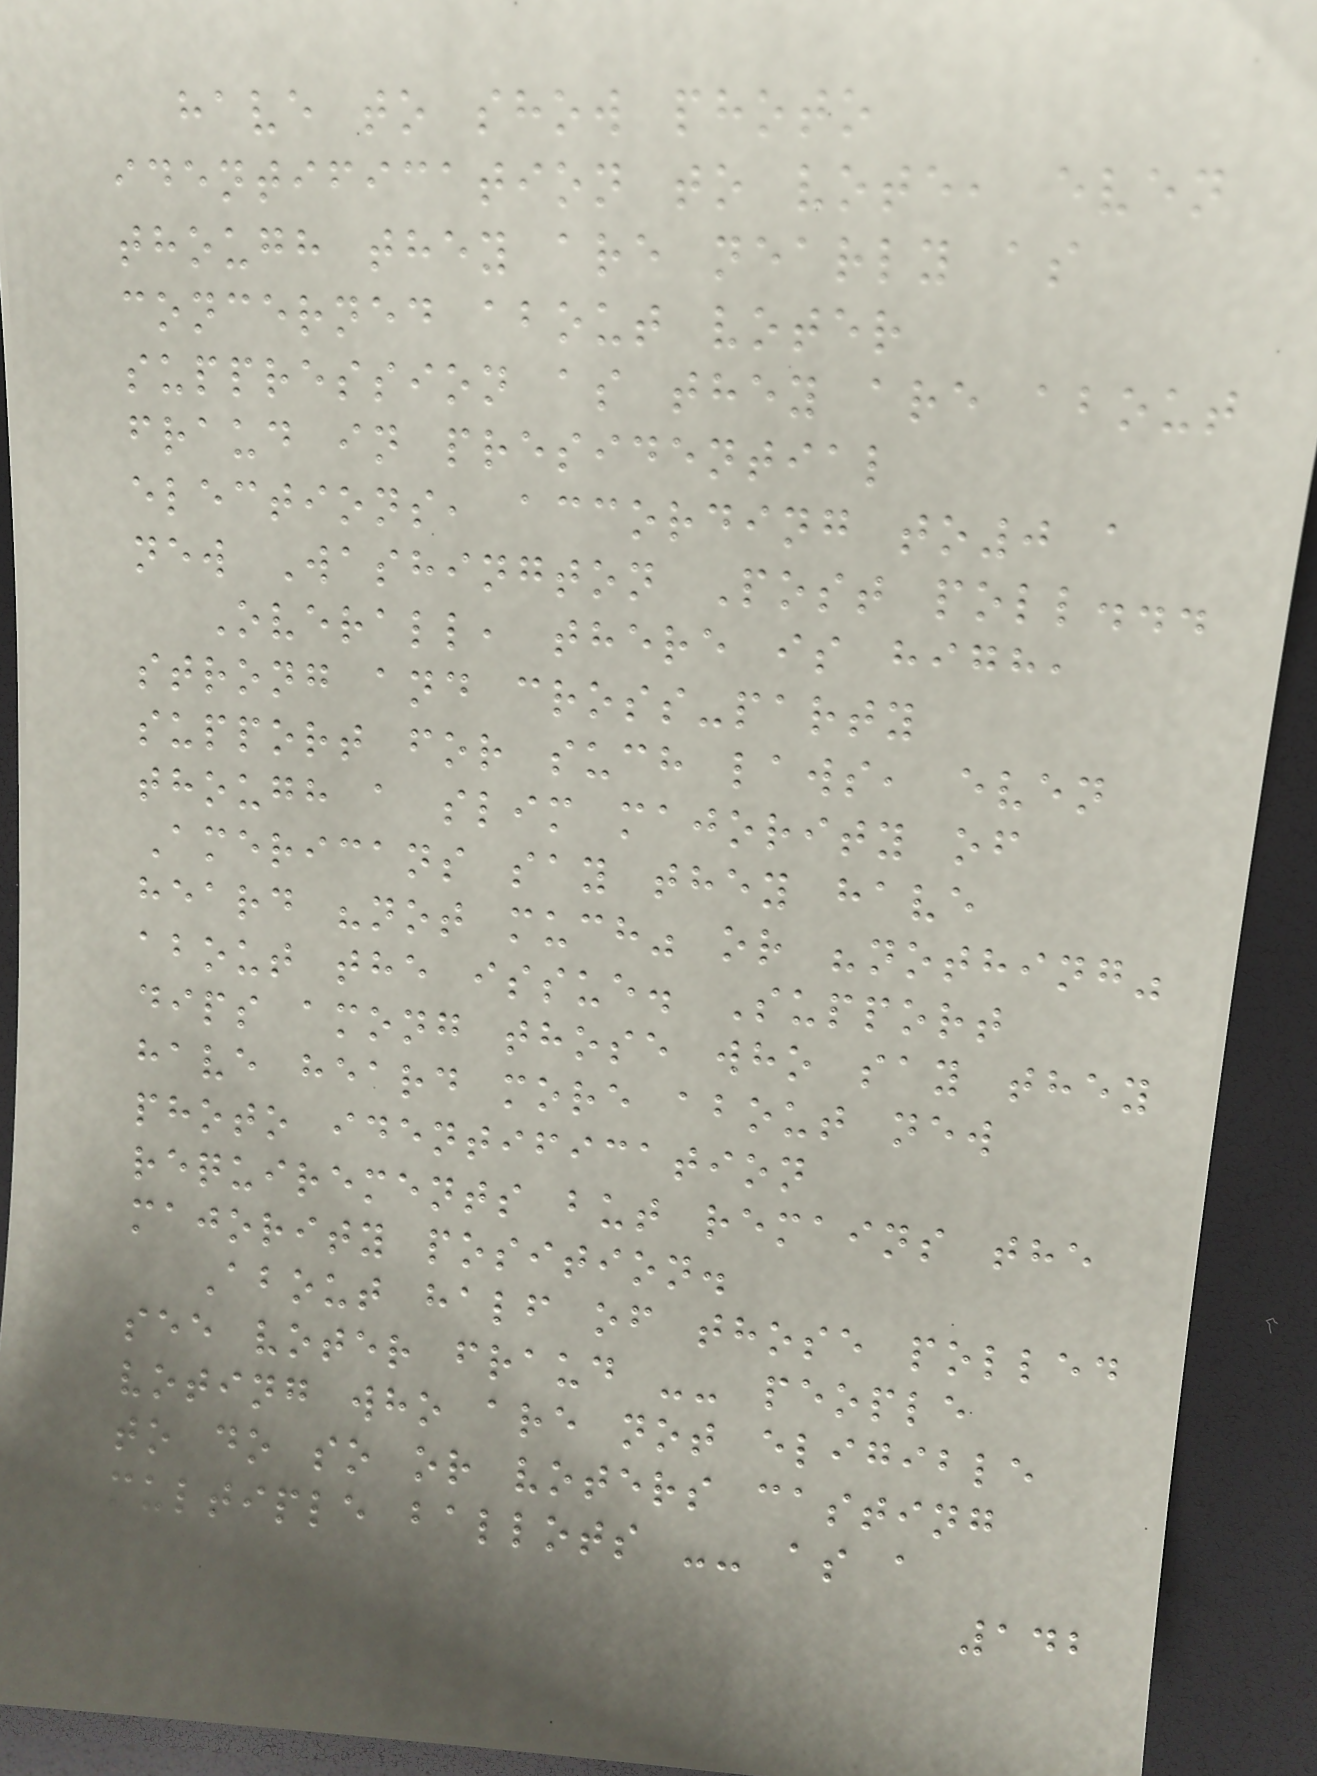have to show photo
identification to vote, even
though they are nearly as
concerned about voter
suppression as they are about
fraud in presidential
elections, according to0 a
new Washington Post poll...
Overall, there is high,
strong and cross-party
support for such laws, even
though a slim majority of
Americans say they have
heard "not much" or "nothing"
about the issue. Support
dips among those who say they
have heard more about new
photo identification
requirements but remains the
majority position.
About half of those polled
see voter fraud -- people
voting who are not eligible
to do so or voters casting
multiple ballots -- as a
142
